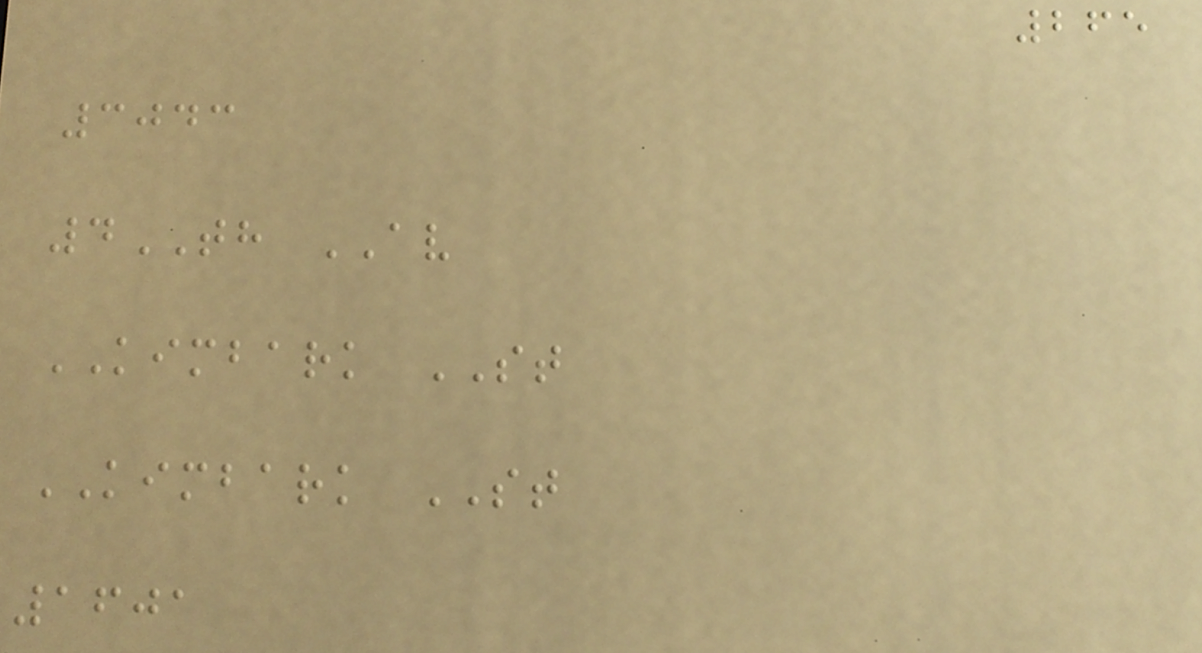265
3043
4TH AV
KIMBARK ST
KIMBARK ST
1601
